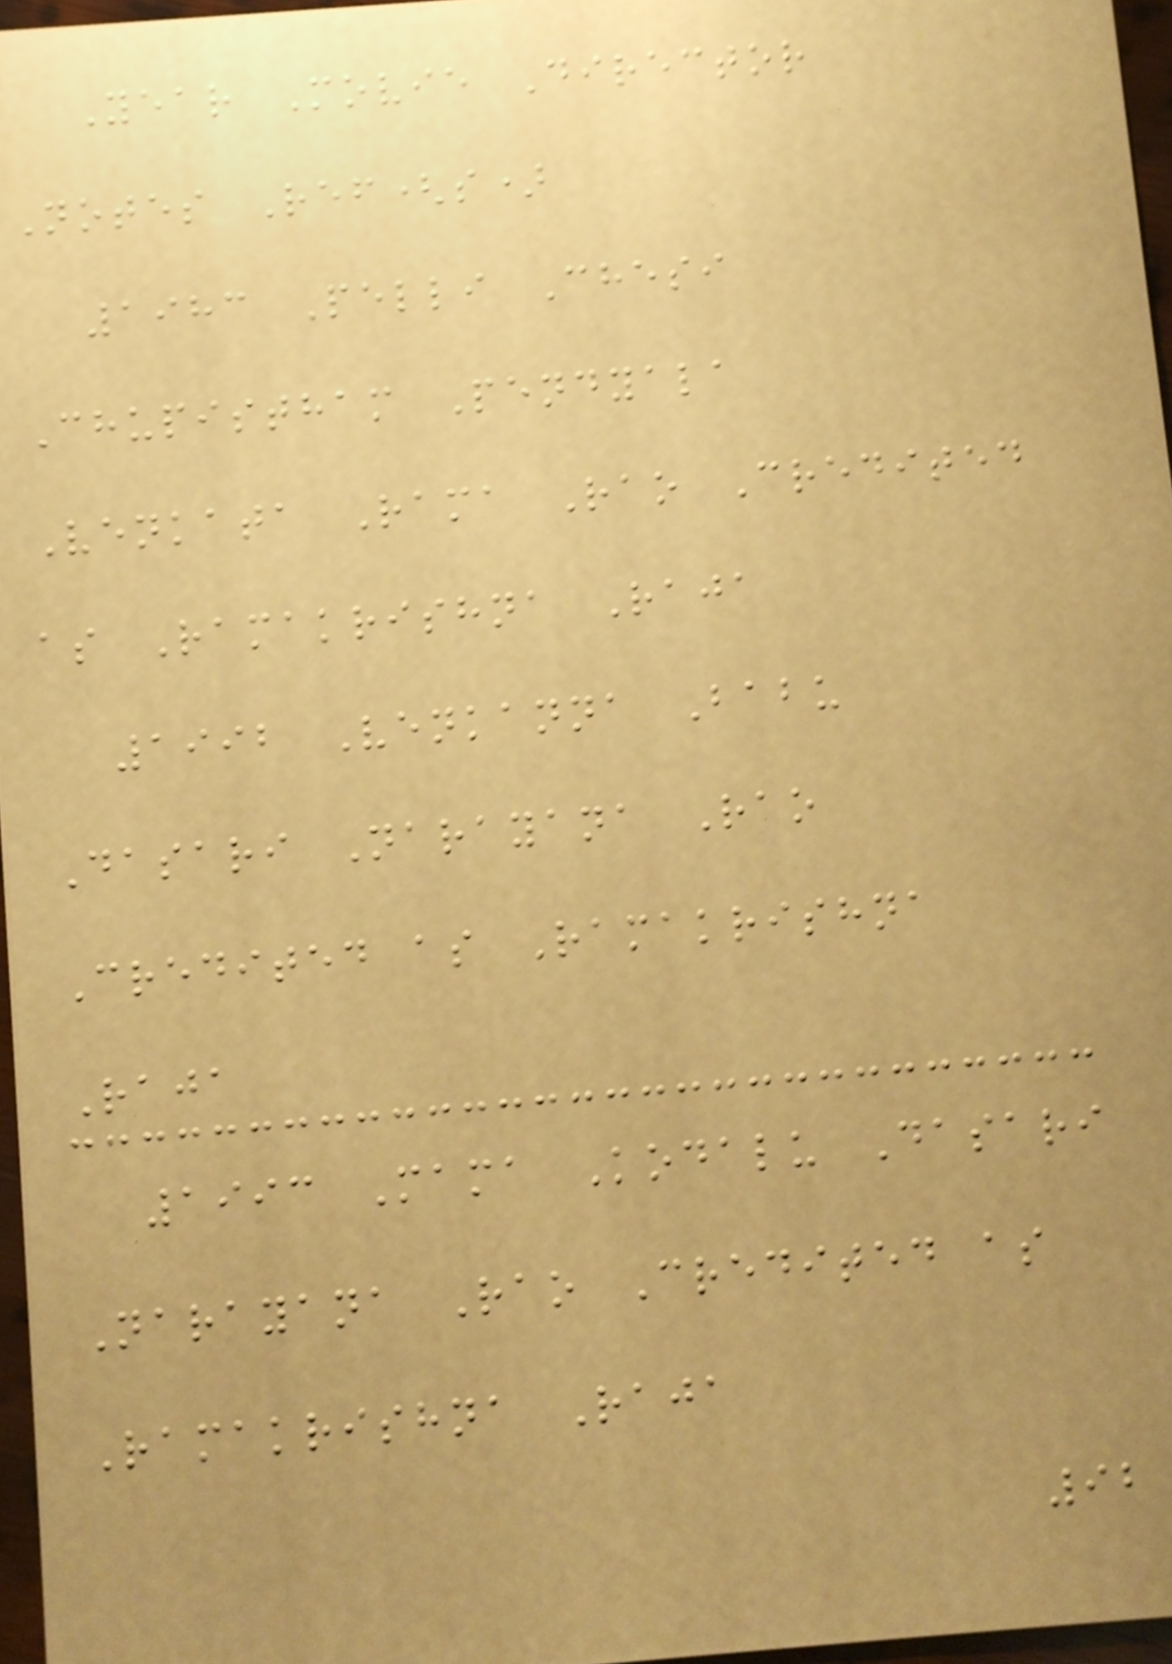Year Movie Director
Notes Ref(s)
1983 Pelli Chesi
Chupistham Pendyala
Venkata Rama Rao Credited
as Ramakrishna Raja
1992 Venkanna Babu
Dasari Narayana Rao
Credited as Ramakrishna
Raja
1993 Mama Kodalu Dasari
Narayana Rao Credited as
Ramakrishna Raja
92
